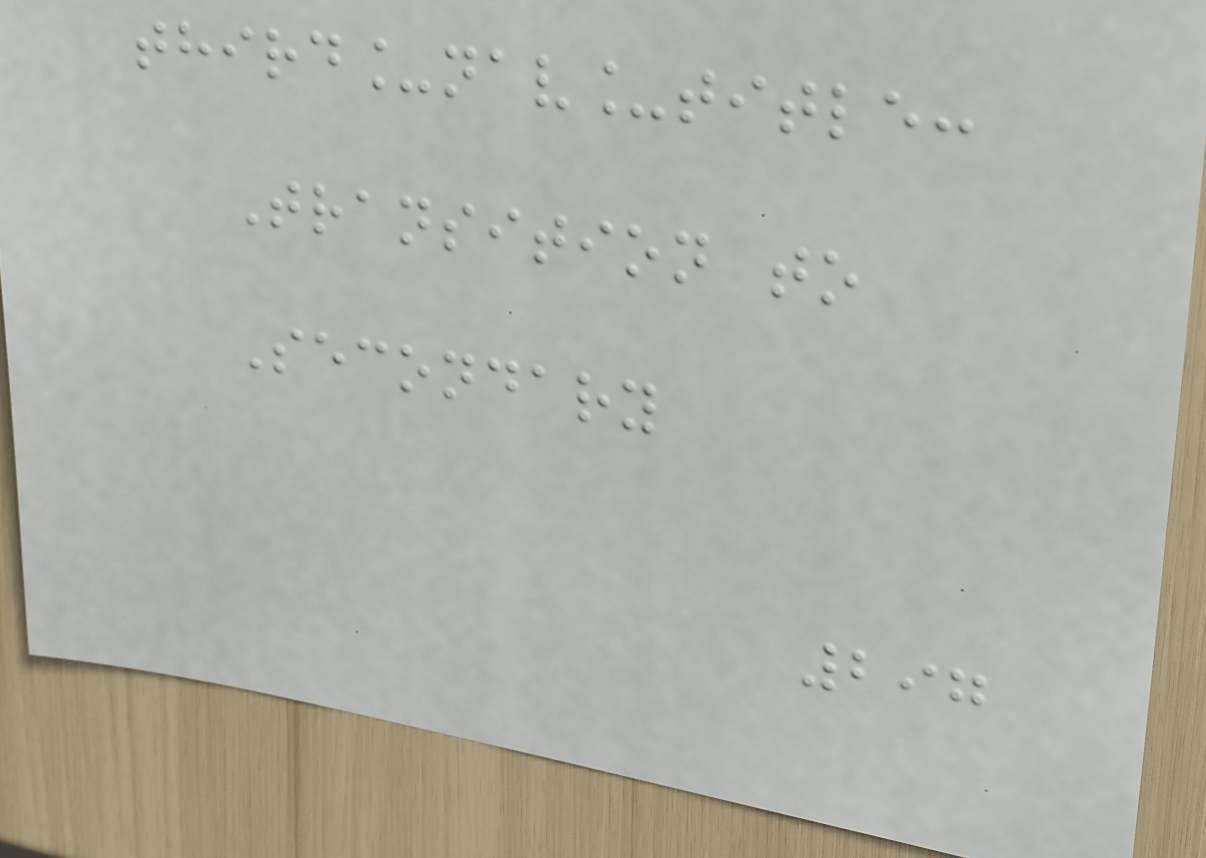third_nav_title:
Transition to
Secondary
297
